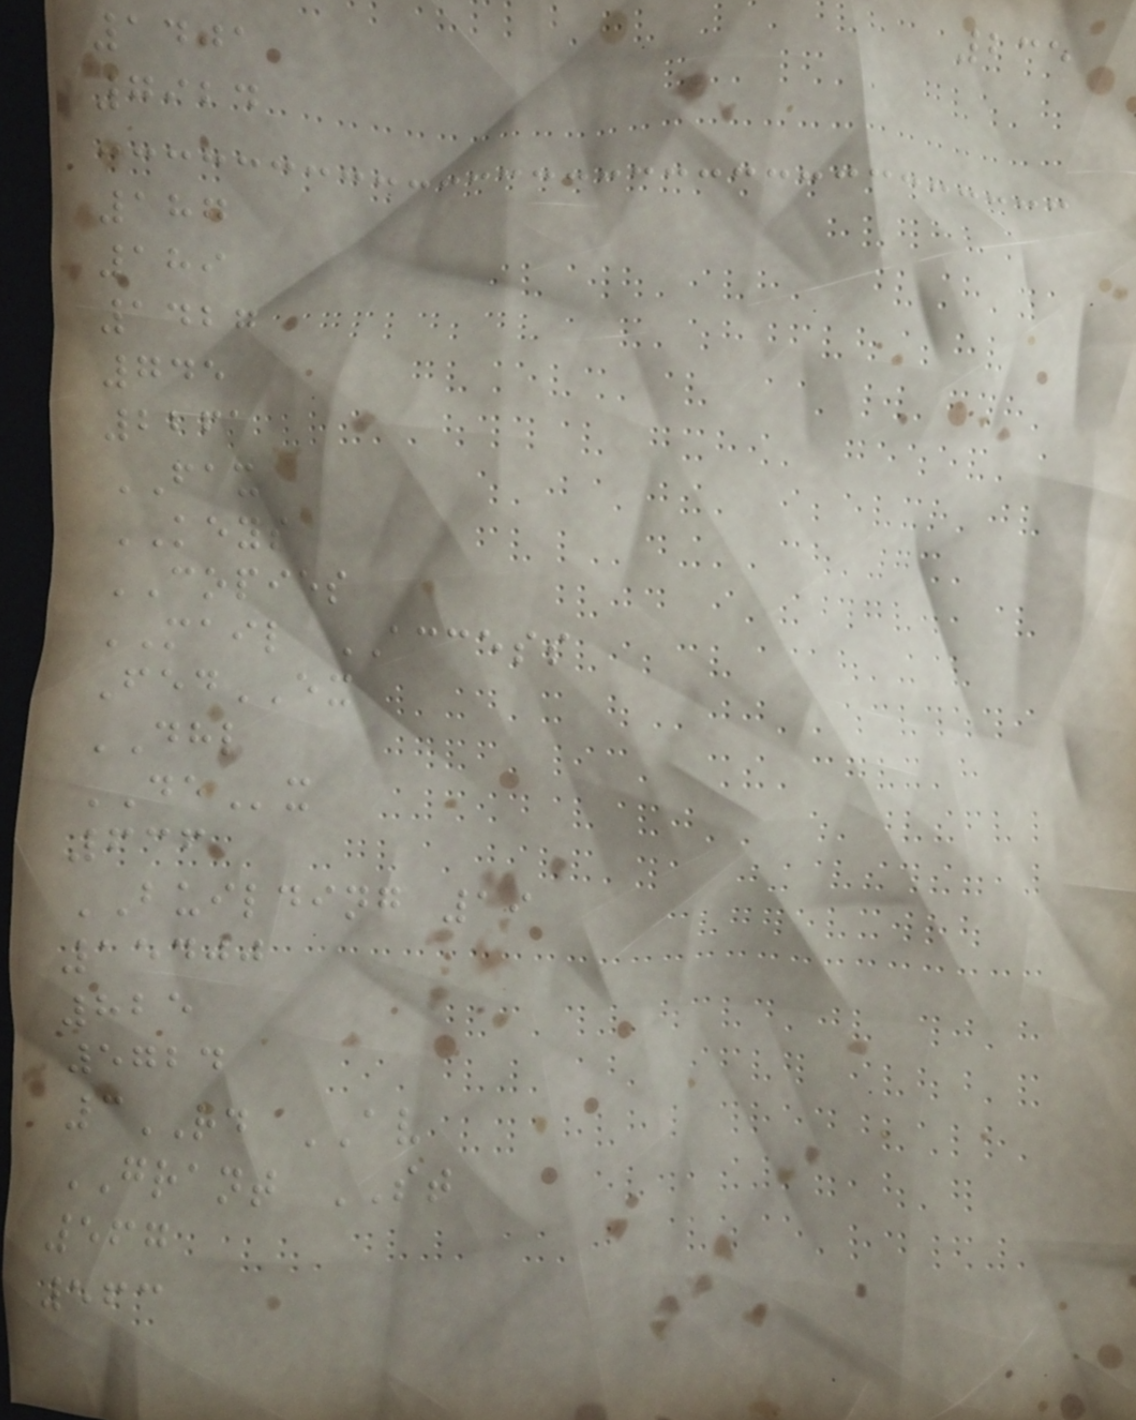235
1401
7924
187
189
1427
745
2261
FAX
KEYS
COPIES
MAIL ACCESS
FedEX
DHL
DEx
636
BUILDING 19
15400
825
5724
3RD AV
GRANT ST
567
563
